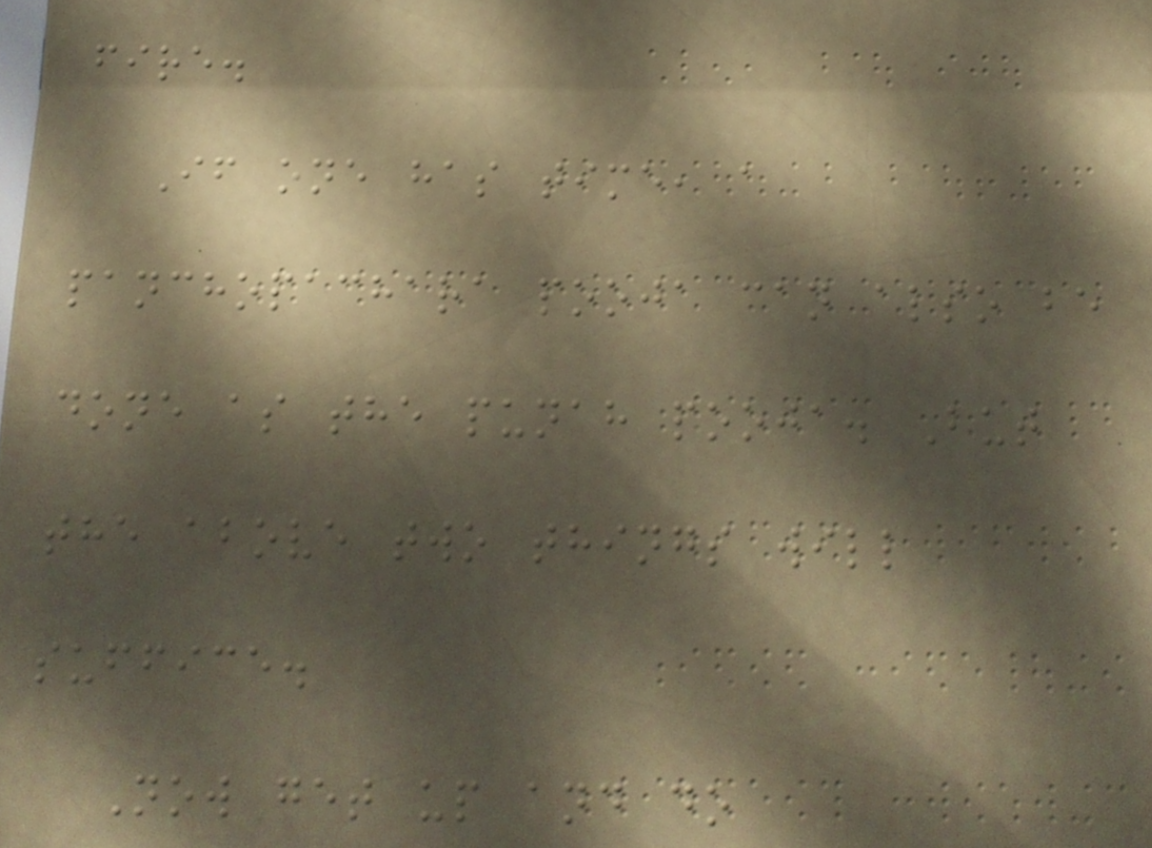fire.
If one has time, a
panchopachara pooja can also be
done as the punah pooja. But
the above two things will
suffice.
Now get up and do
